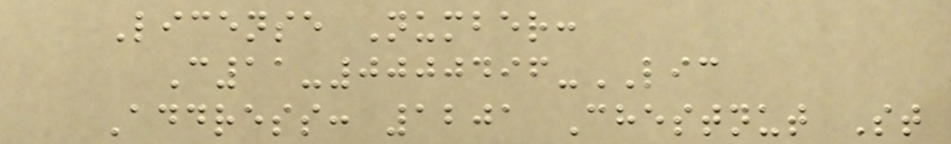License Number:
C11-0000496-LIC
Address: 1201 Chestnut St
